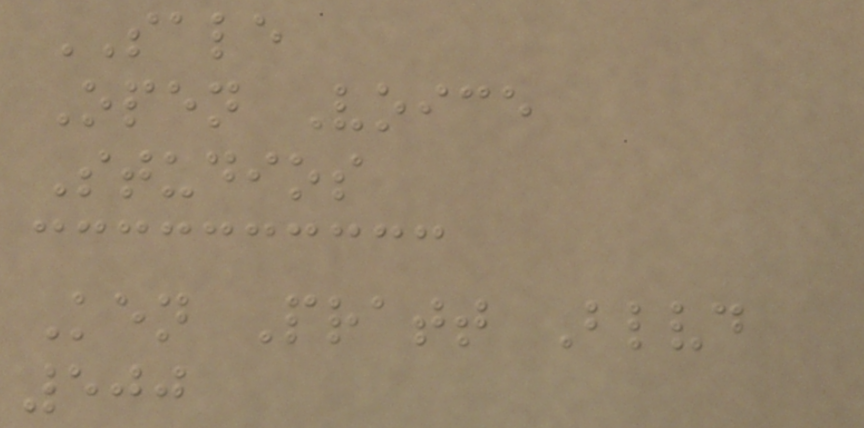SALE
Open Voice
Studios
Ken Pratt Blvd
500
